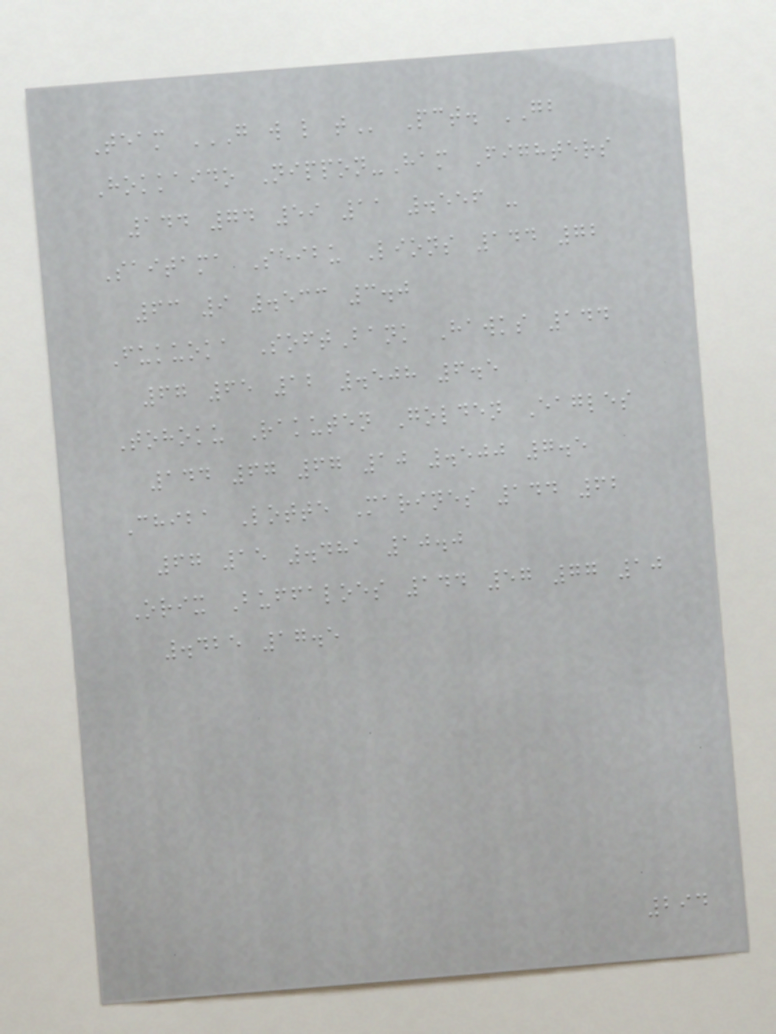Team G W L T Pct. GB
Hokkaido Nippon-Ham Fighters
144 74 59 11 .556 -
Saitama Seibu Lions 144 72
63 9 .533 3.0
Fukuoka SoftBank Hawks 144
67 65 12 .508 6.5
Tohoku Rakuten Golden Eagles
144 67 67 10 .500 7.5
Chiba Lotte Marines 144 62
67 15 .481 10.0
Orix Buffaloes 144 57 77 10
.425 17.5
294
